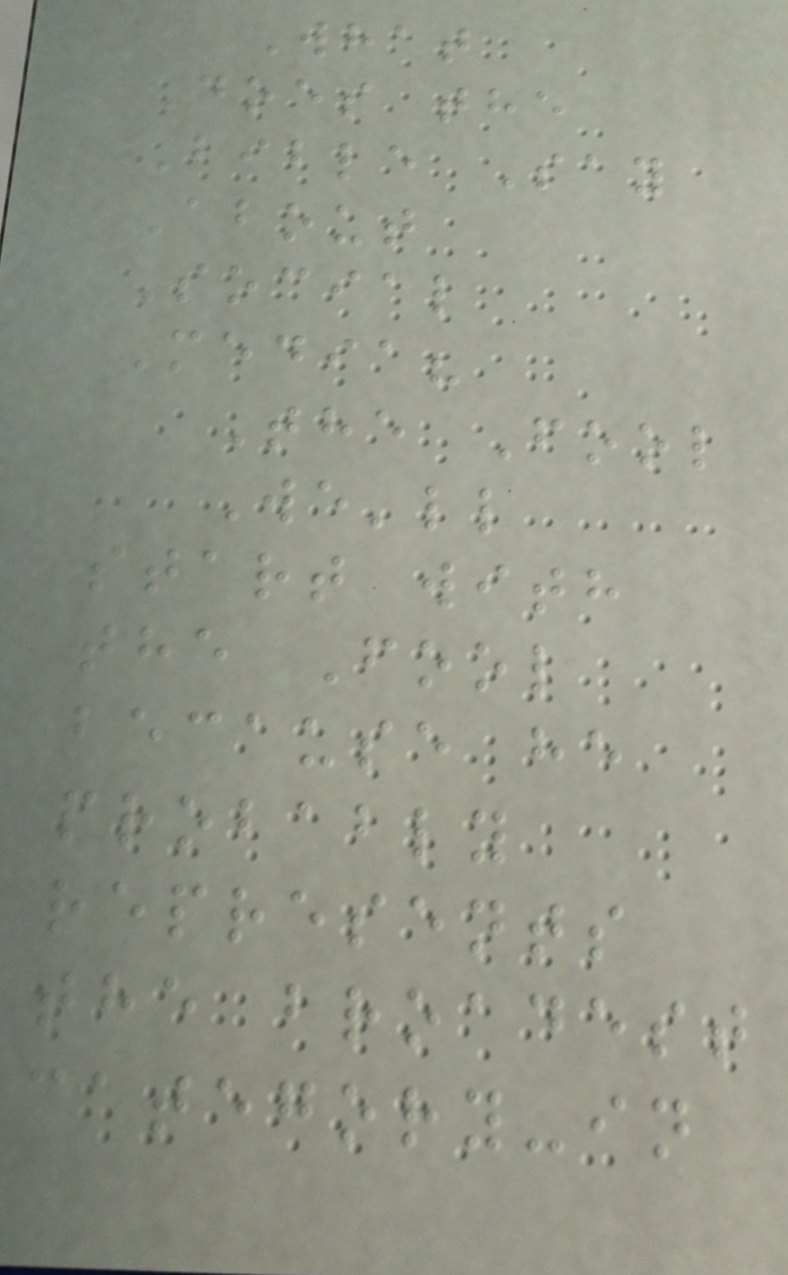What
Does the
Bible Say
About
Social
Media?
The Fool
We'll
start with
the Fool
because he
probably
represents
the broadest
category-in
